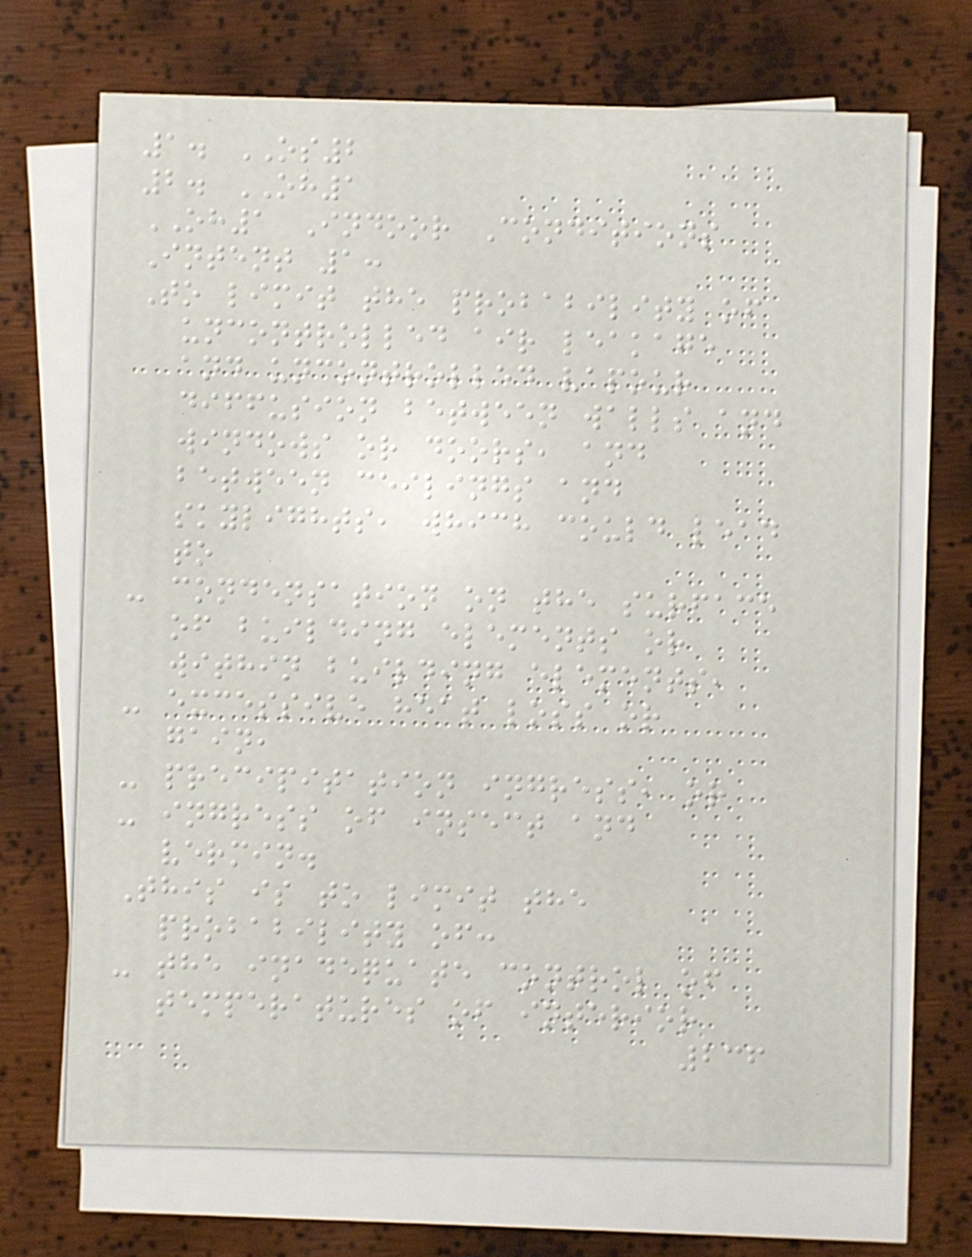1. OS2
2. OH1
OH1 Indoor Conditions
Intent 1:
To limit the probability of
uncontrolled air leakage
and uncontrolled vapour
diffusion between walls and
windows or doors, and
between ceilings and
skylights, which could lead
to
- condensation on the surface
of building elements or
within building elements,
- excessive heat loss or
gain,
- precipitation ingress, or
- ingress of insect and
vermin.
This is to limit the
probability of:
- the inadequate control of
temperatures of interior
236
